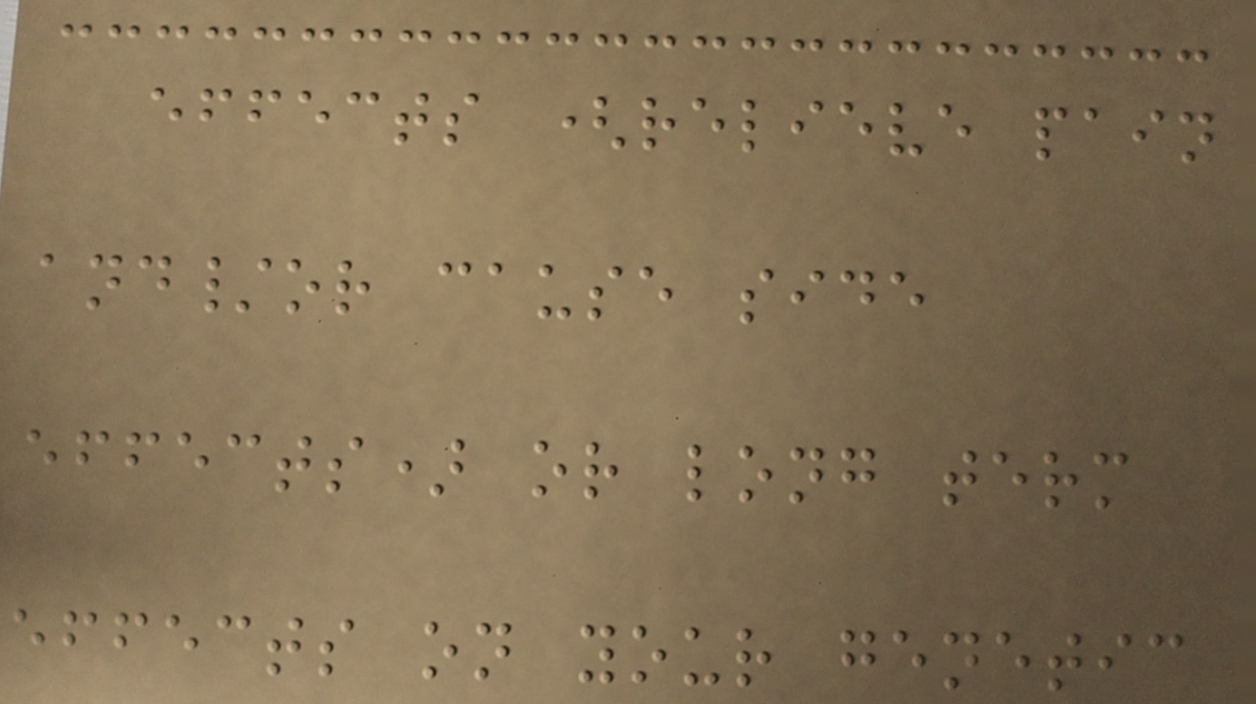effects (relieve pain
and/or cause side
effects) or long term
effects on your genetic
